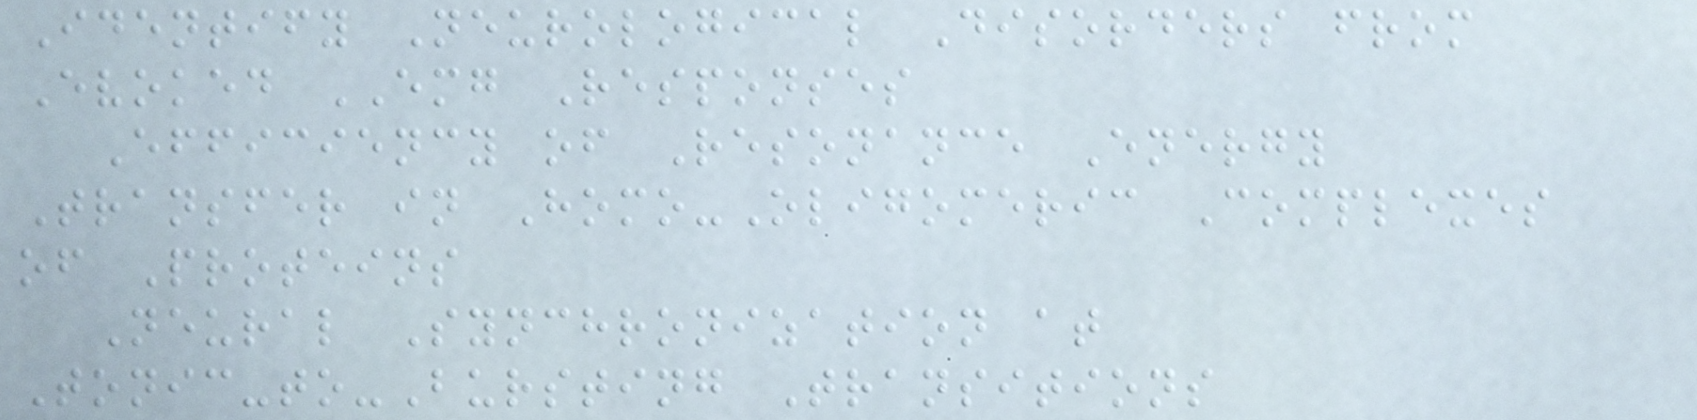Identify Neurological Disorders from
Evoked EMG Responses
Efficiency of Resonance Energy
Transfer in Homo-Oligomeric Complexes
of Proteins
Neural Synchronization at
Tonic-to-Bursting Transitions
